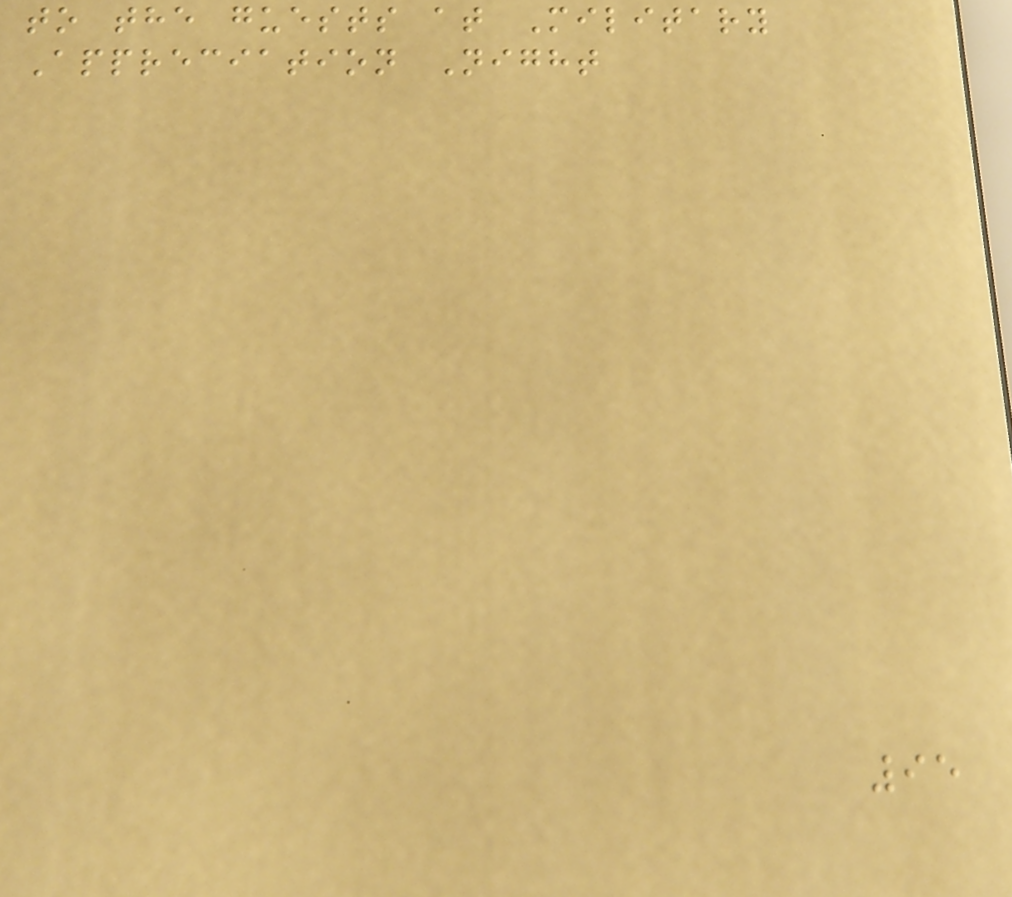to the guests at Military
Appreciation Night
95
